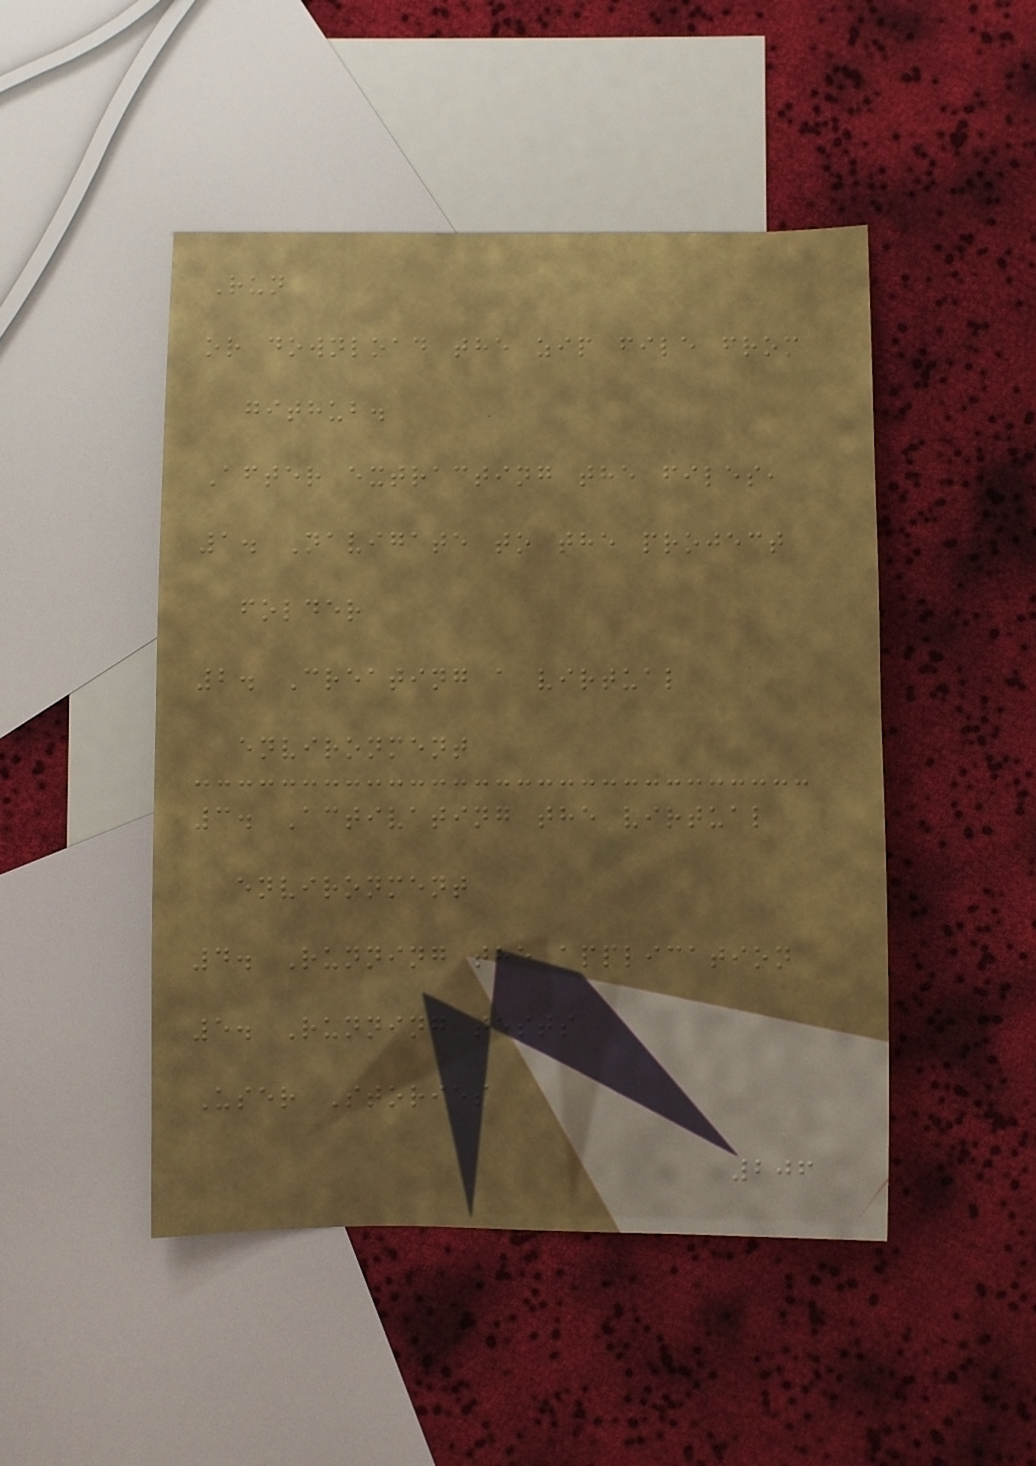Run
or download the zip file from
github.
After extracting the files,
1. Navigate to the project
folder
2. Creating a virtual
environment
3. Activating the virtual
environment
4. Running the application
5. Running tests
User Stories
206
